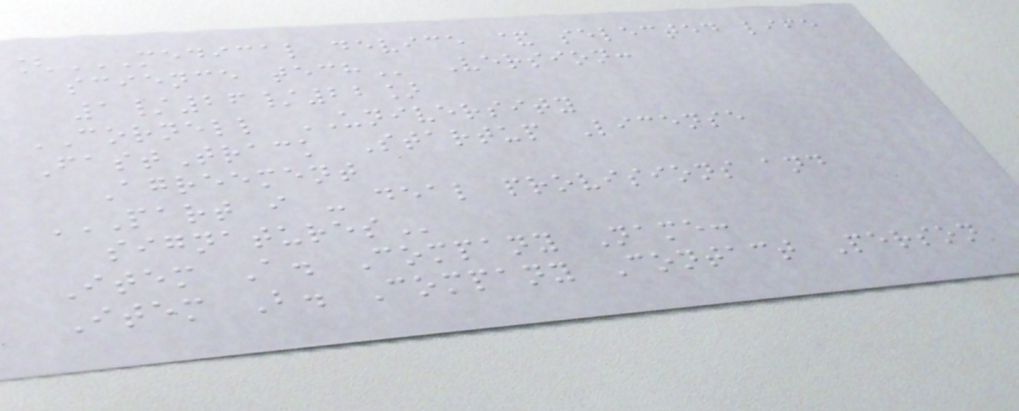[MEDICAL DEVICE & SELECTED LIFE
SCIENCE TECH Version:
1/26/22]
CORNELL UNIVERSITY
FastTrack Startup License
Agreement
PART I - DEAL PROVISIONS AND
SIGNATURES
Item A. Company Name:
Item B. Company Contact Person
